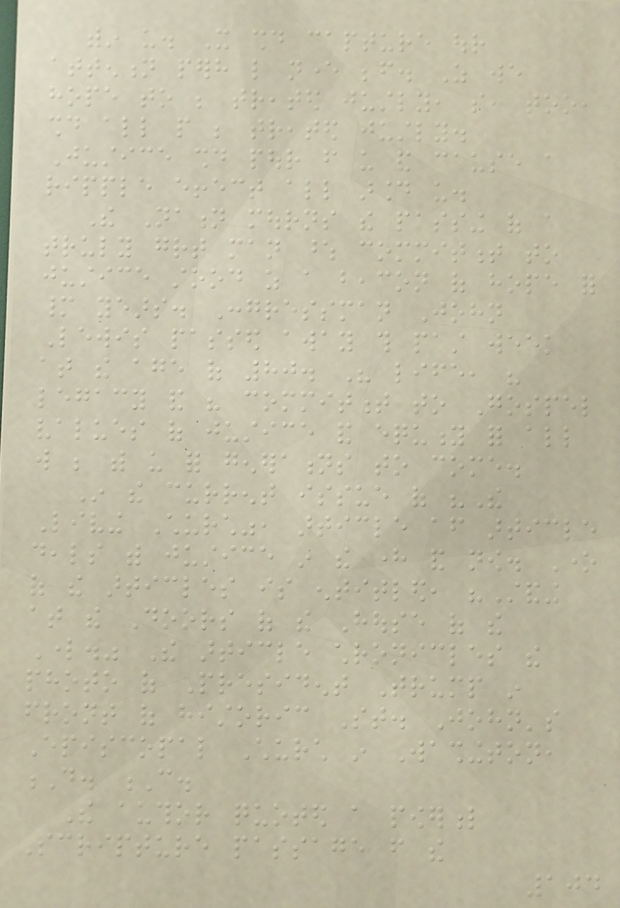within us. It should capture our
attention perhaps like never before. As we
hope to be treated justly, so, too,
should all people be treated justly.
Justice should pour from us and cause a
ripple effect all around us.
The Nation mourns the passing of a
truly great man whose commitment to
justice stood as a beacon of hope for
many years. Congressman John
Lewis passed away this past week
at the age of 80. His life, his
legacy and his commitment to Gospel
values of justice and equity for all
will be with us for generations to come.
In the current issue of "The
Living Church", article after article
deals with justice in the here and now. One
of the articles is entitled, "Standing
at the Doors of the House of the
Lord." The article chronicles the
photo of President Trump in
front of historic St. John's
Episcopal Church in Washington,
D. C.
The author quoted a powerful
Scripture passage from the
104
